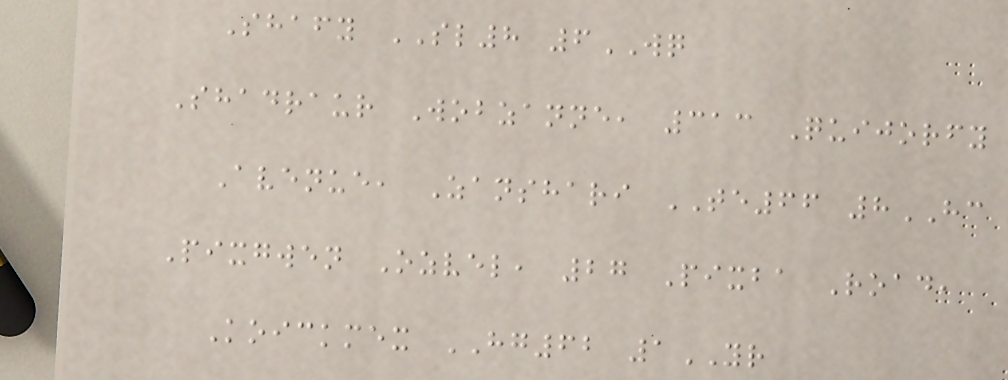Shafy SL8 6WQ
Shadraur Wobzanne, 313 Quijorfy
Avenue, Zanshari TE66 8HC
Pixgwen Ozvel, 27 Pixba Road,
Koickmex HG62 1YR
